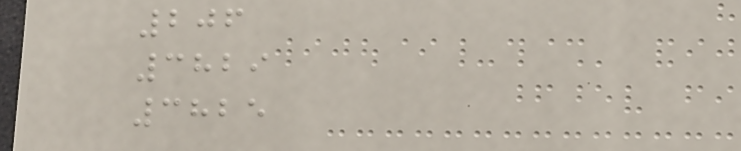206
3829
3825
